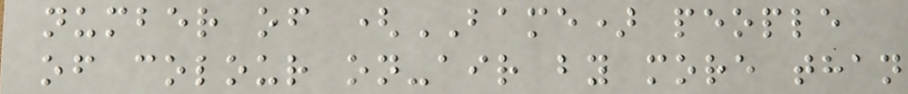number of (BAME) people
of colour on-air by more than
